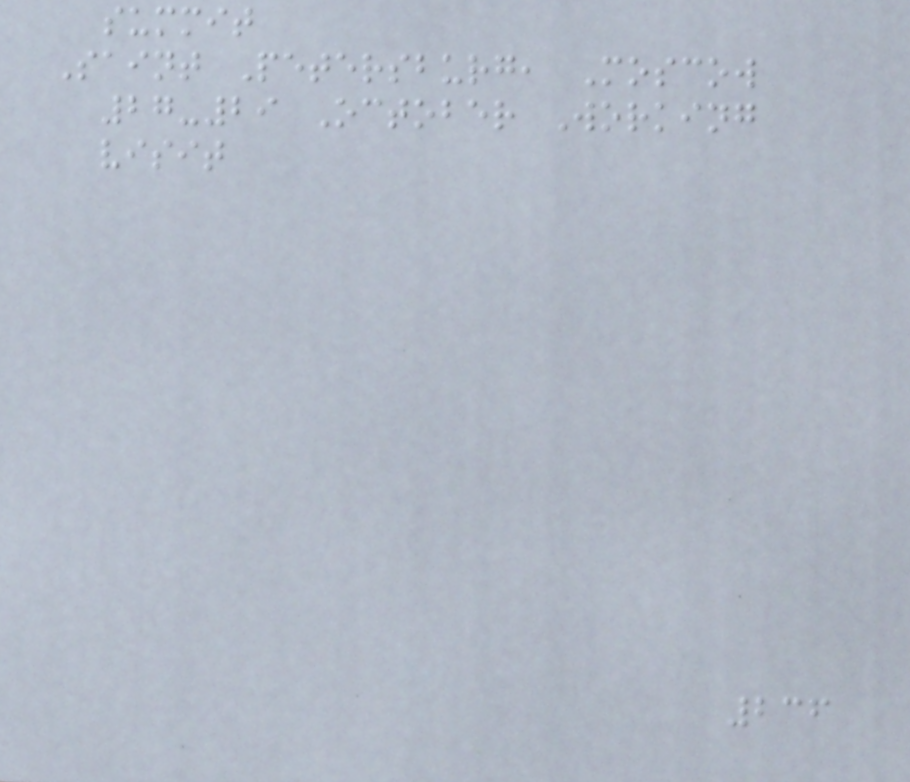summit
Saint Petersburg, Moscow
27-29 October Working
visit
236
